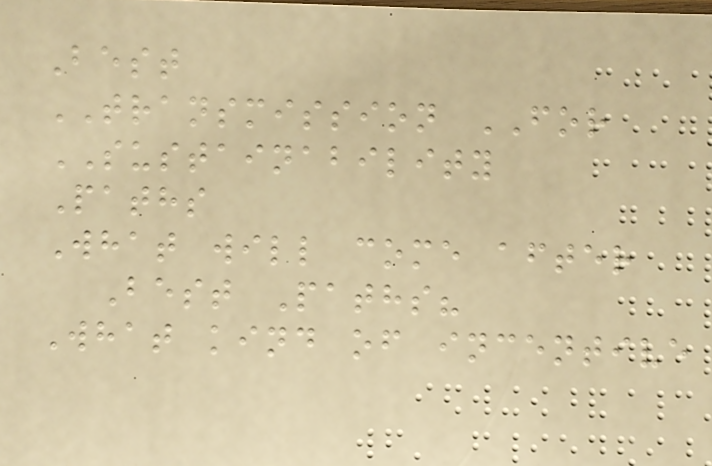Best
TRANSMISSION FOR
SUSTAINABILITY
Paths
What will come after
Best Paths?
What kind of incentive
